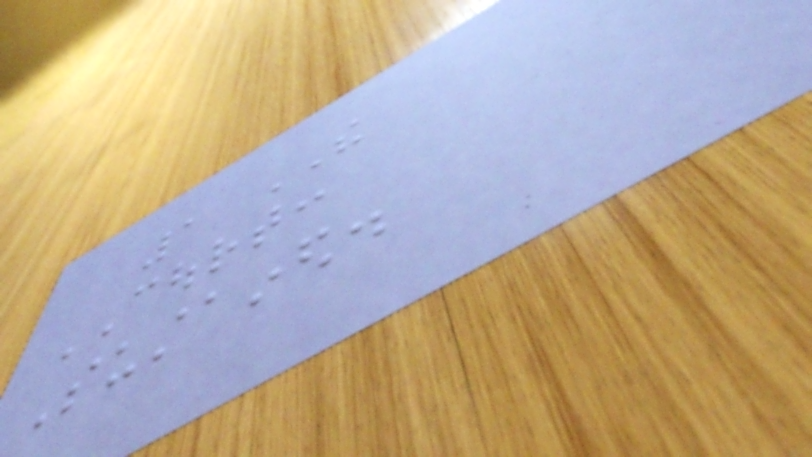1 THE
COURT:
Sustained.
